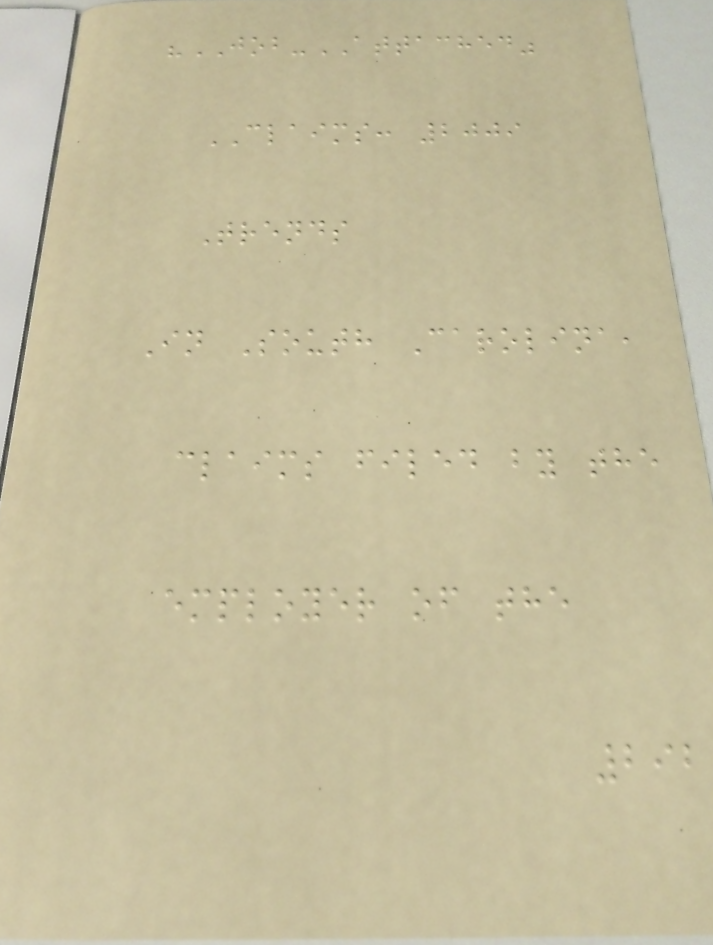"JOB-ATTACHED"
CLAIMS: 2009
Trends
In South Carolina,
claims filed by the
employer of the
292
